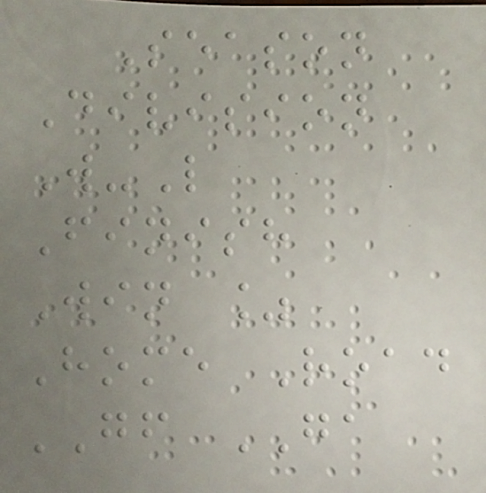Season
Division
W-L
Finish
Win %
Home Road
GF GA
